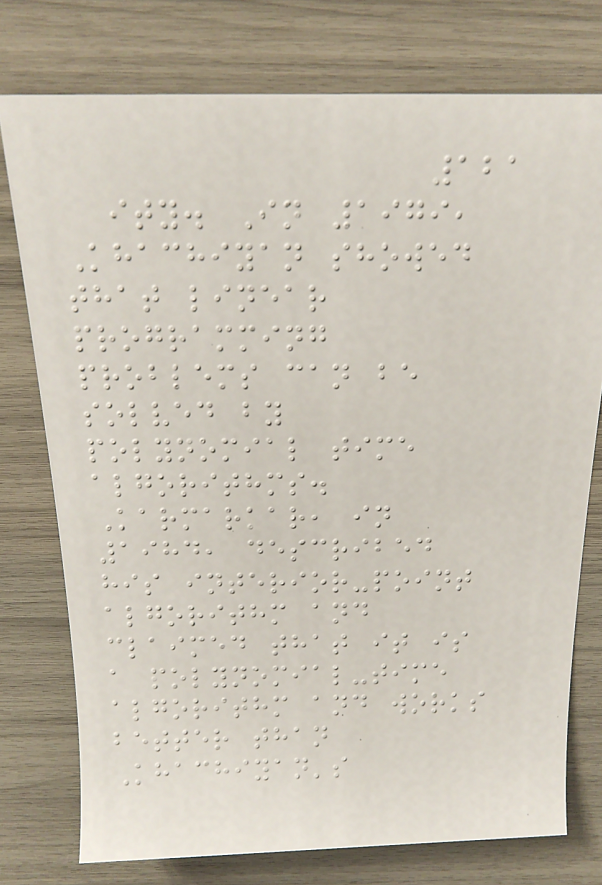121
ity. In 1979,
Khachiyan showed
that linear
programming
problems can be
solved by
polynomial time
algorithms.
Karmarkar, in
1984, described
his interior-point
algorithm and
claimed that it is
a polynomial-time
algorithm and works
better than
Khachiyan's
